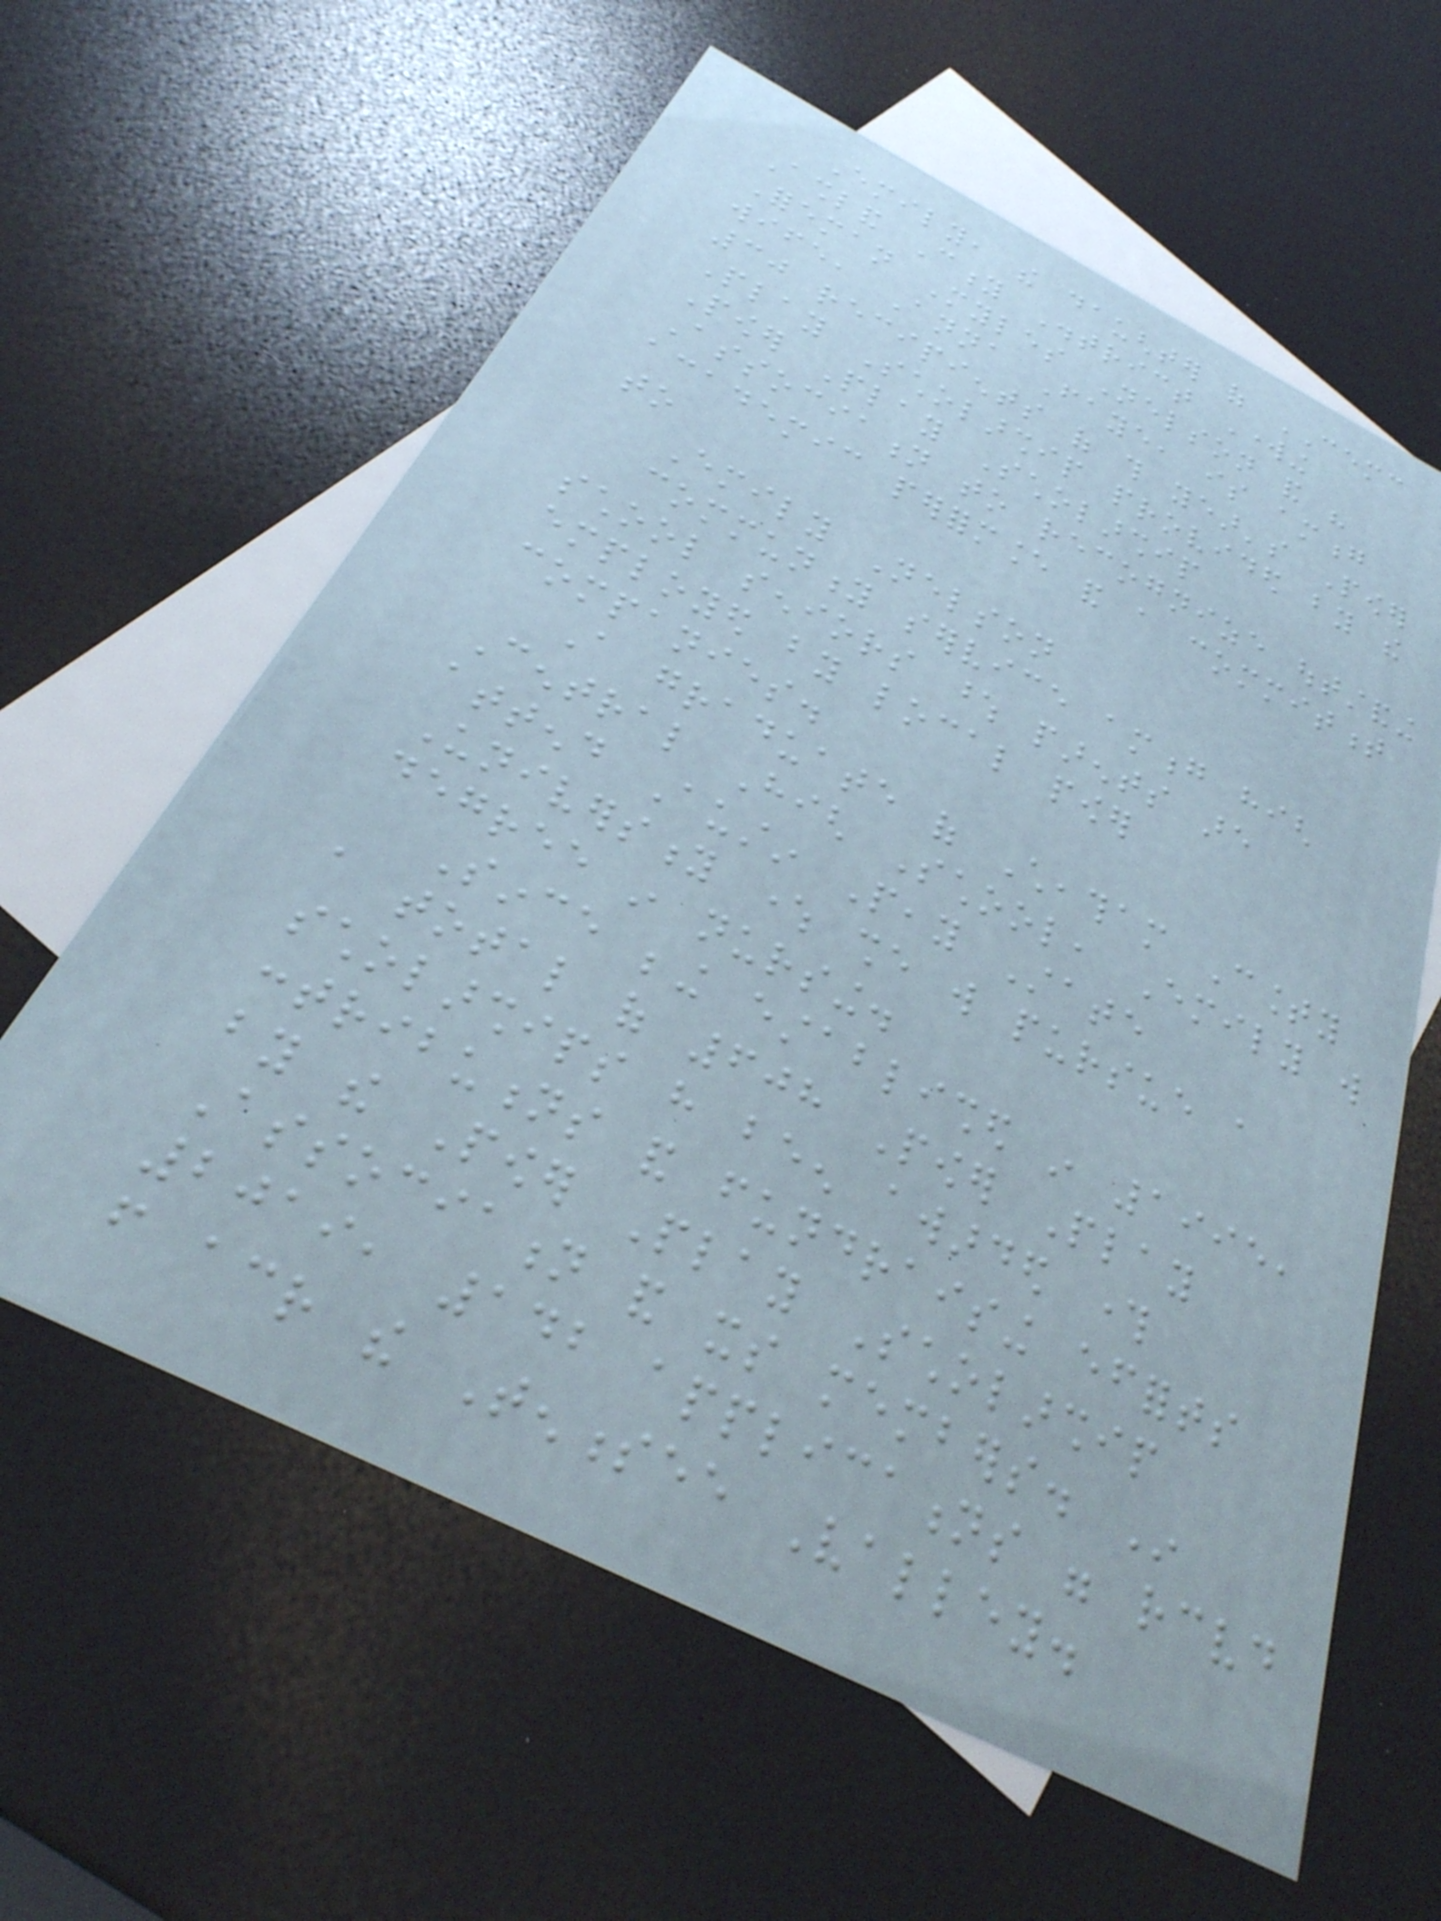Emily, the daughter of CEMC
Ashland City District Working
Foreman Myles Nelson and his
wife, Anna Faye, is among
30 recipients of this year's Power
Play Scholarship provided by the
Power Play Scholarship
Association to recognize outstanding
academic performance and a commitment
to
Emily Nelson
community service among high
school seniors whose parents are
employed by local power
companies.
A graduate of Cheatham County
Central High School, Emily will
attend Austin Peay State
University where she will pursue a
degree in nursing.
Since being established in 1995,
a total of 608 Power Play
scholarships have been awarded through
contributions and fundraising efforts
by the Power Play Scholarship
Association and its members. In
2019, 142 applications were received
from across the Tennessee Valley.
